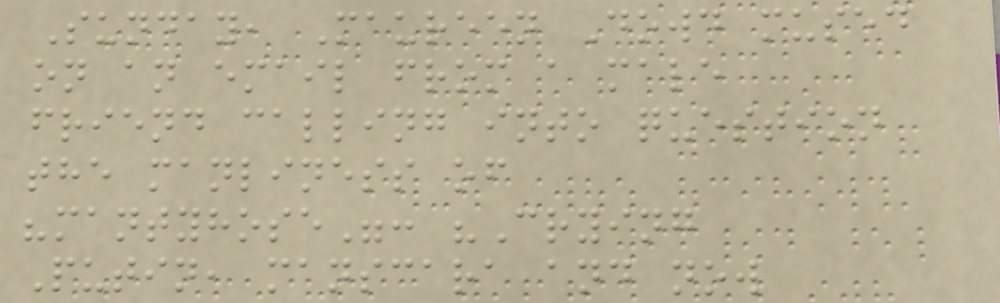Sunday, Maureen Dowd mused
on an email from a male
friend calling into question
the manliness of
"mantyhose": "Crying
Putin, manscara and now
